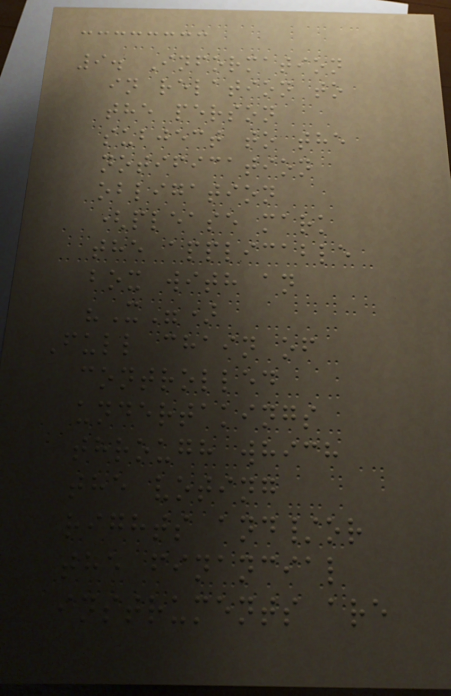9. Information
in relation to
the person
subject to the
notification
obligation
(please mark
the applicable
box with an
"X")
Full chain of
controlled
undertakings
through which
the voting
rights and/or
the financial
instruments are
